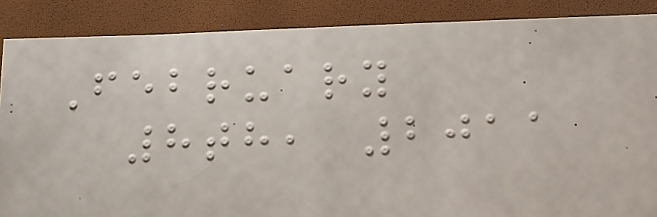February
8th, 2011
